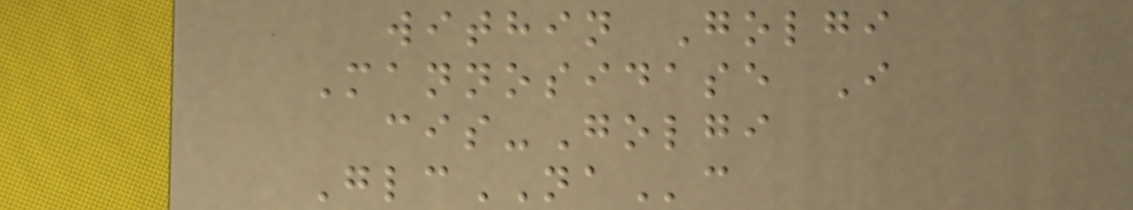within Golgi
Mannosidase I
cis-Golgi
GlcNAc
